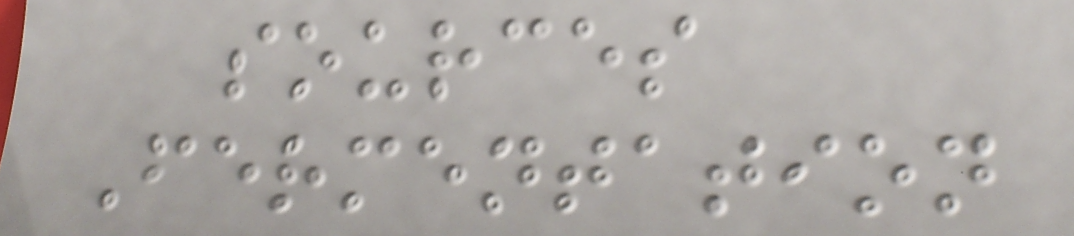sources
Fermentation
